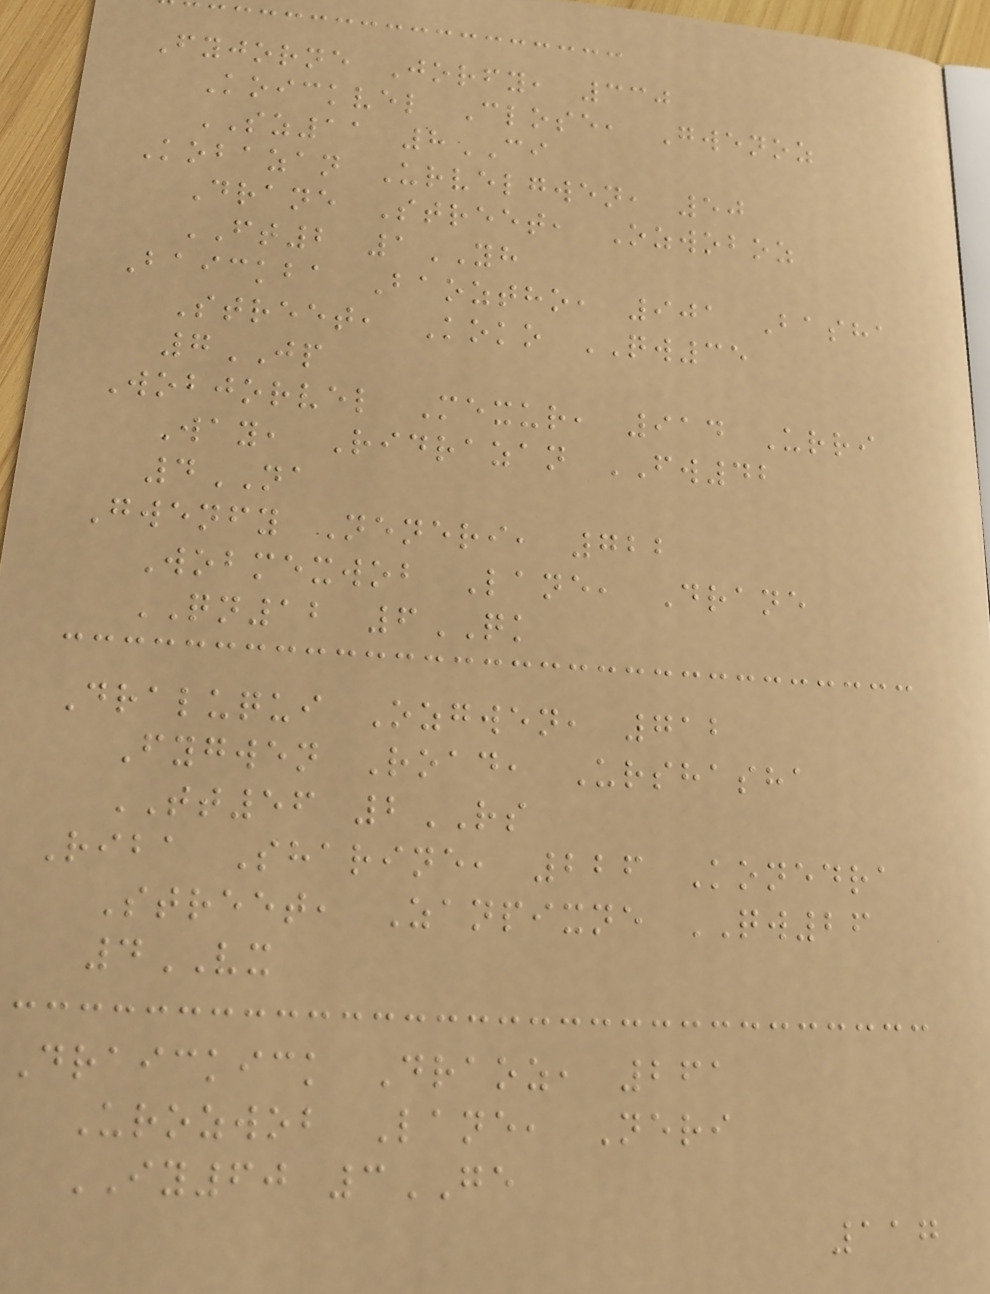Fyjorne Jorfy, 330
Koickvel Close, Gwenoz
SZ11 8CI
Kobazan Urvelgwen, 50
Drane Street, Ozwoboz
FT2 1YH
Baickba Baoztho, 901 Basha
Street, Koko QW35
7JP
Wobjorvel Mexur, 914 Urri
Way, Ridrazan FW42
4NA
Gwenfy Neneri, 722
Wobmexwob Lane, Drane
QN12 6QK
Draluqui Ozgwen, 712
Fygwen Road, Urshasha
TT56 2RS
Riba Sharine, 226 Konedra
Street, Zanpixne QW26
4VX
Draickick Draoz, 261
Urozwob Lane, Neri
IY60 3GE
117
